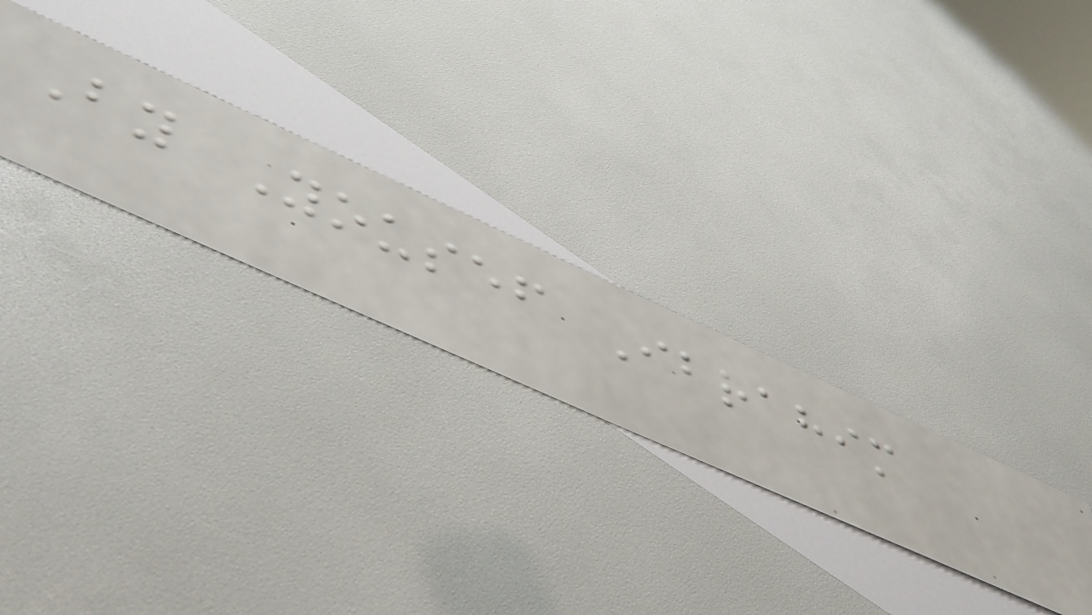By Yousef Ibrahim
